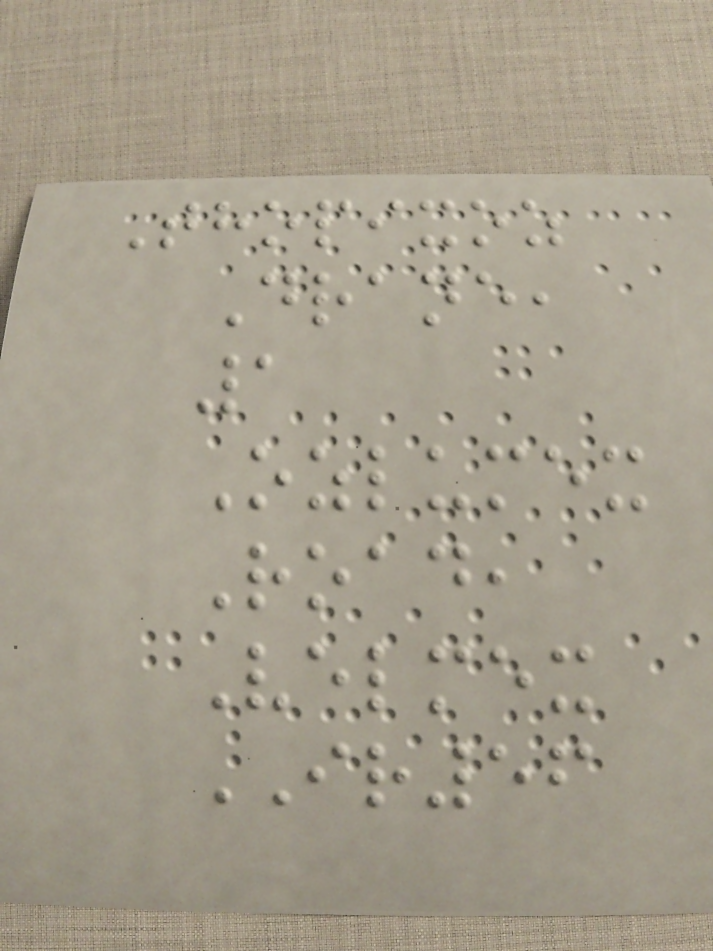Thopixoz
Drane,
1
Ozlumex
Road,
Velmex
IR56
